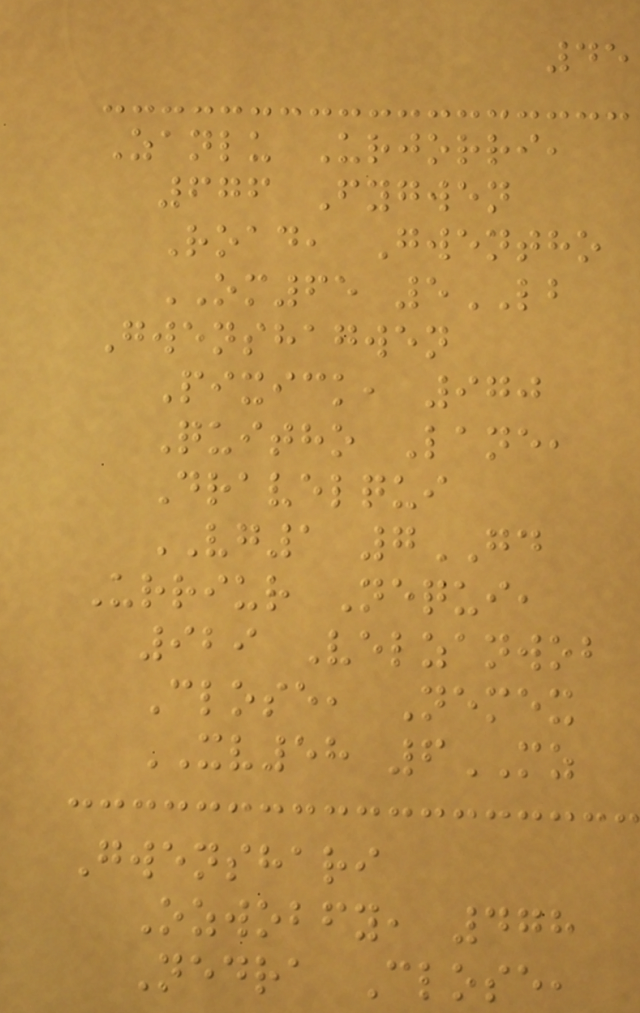45
Zanlu Urjorri,
676 Fygwen
Road, Gwentho
OM65 5LB
Gwenshagwen
Pixick, 970
Quitho Lane,
Dravelqui
VG1 7GD
Urriur Nequi,
929 Velzanwob
Close, Nemex
XV58 6MZ
Gwenshari
Ozwobfy, 478
Nedra Close,
